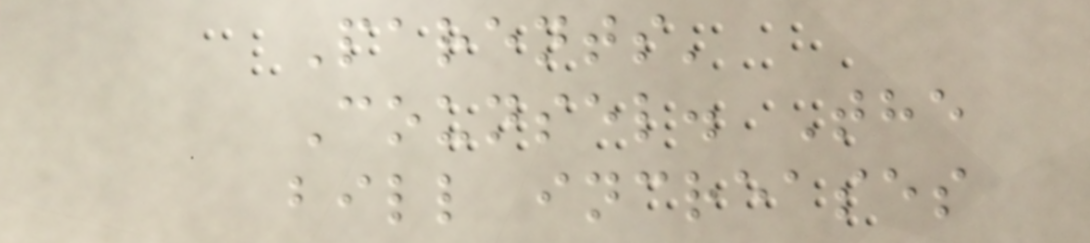Parents'
Counsel. The
bill increases
